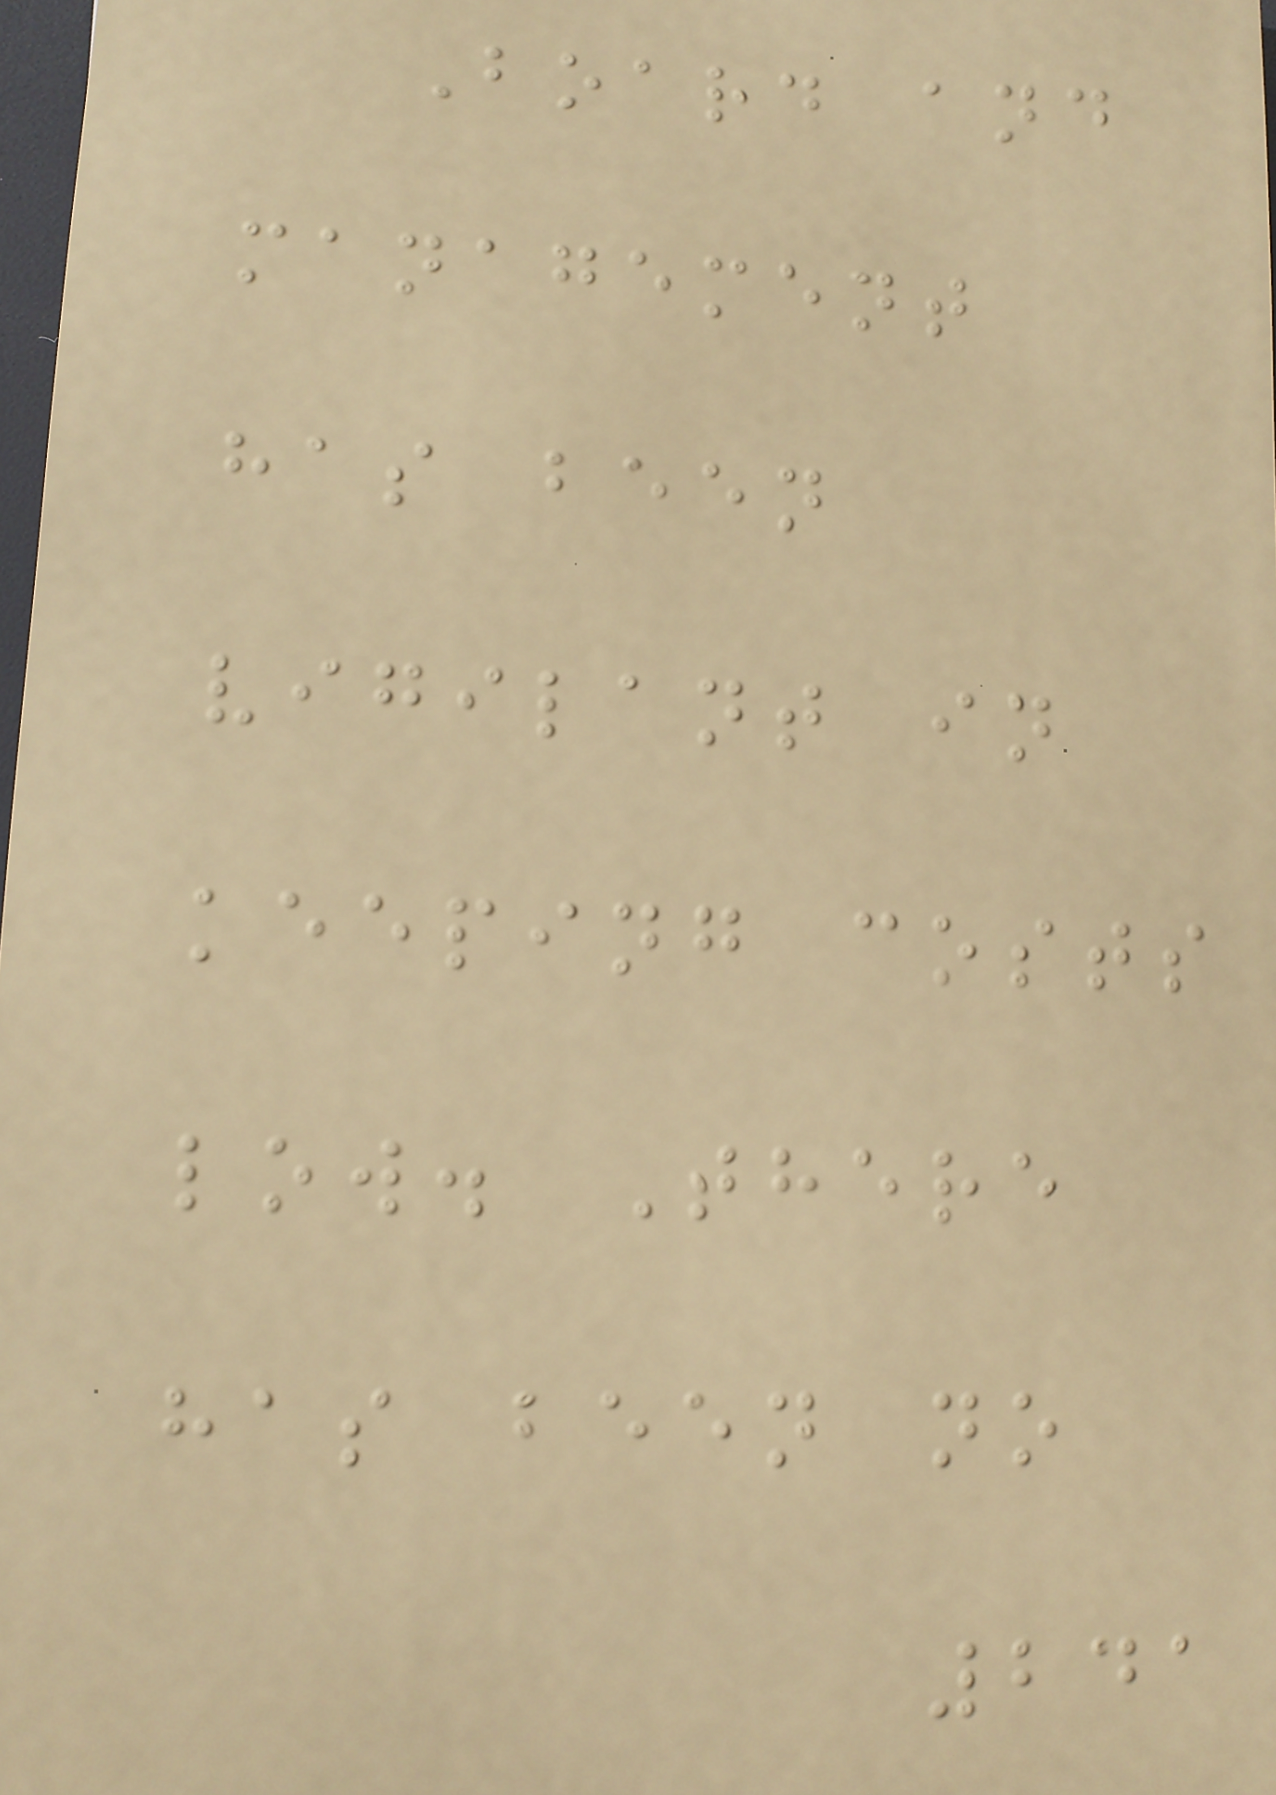Board and
management
has been
vigilant in
keeping costs
low. There
has been no
241
